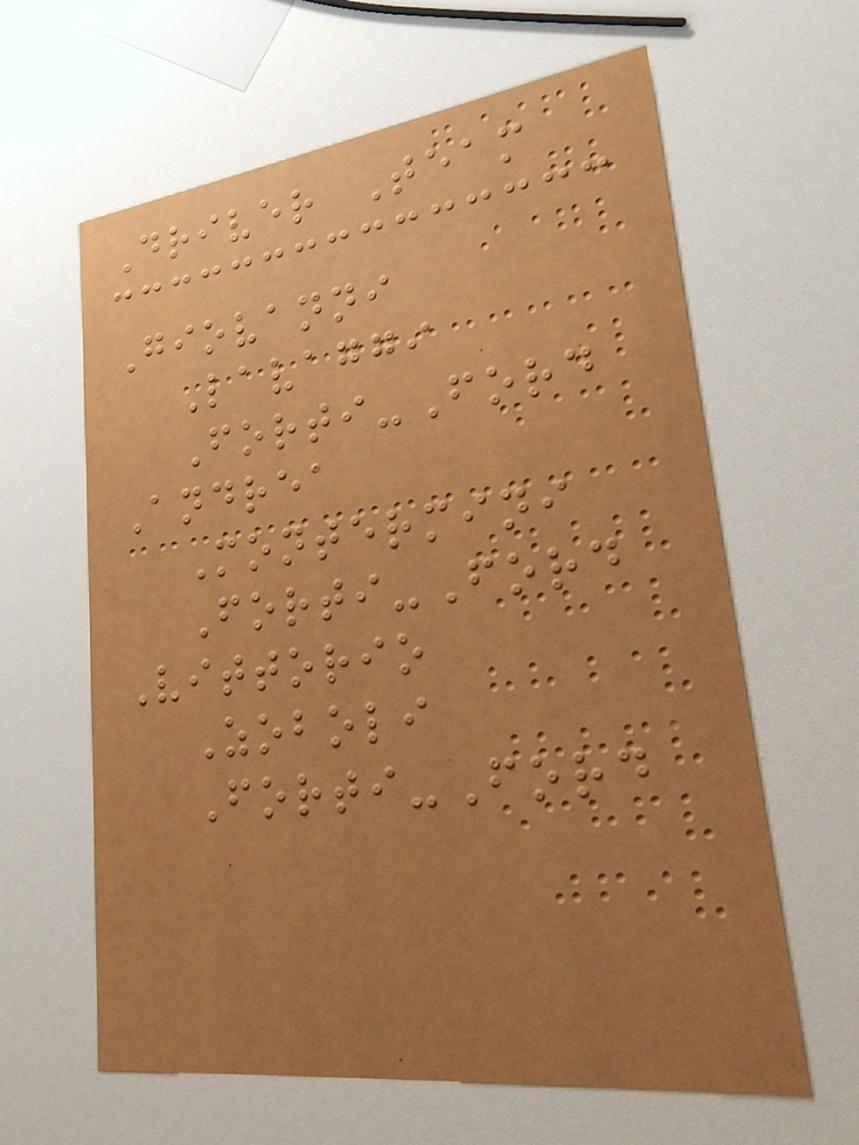Driver Team
Giovanni
Lavaggi
Forti-Ford
Andrea
Montermini
Forti-Ford
Vittorio
Zoboli
Forti-Ford
